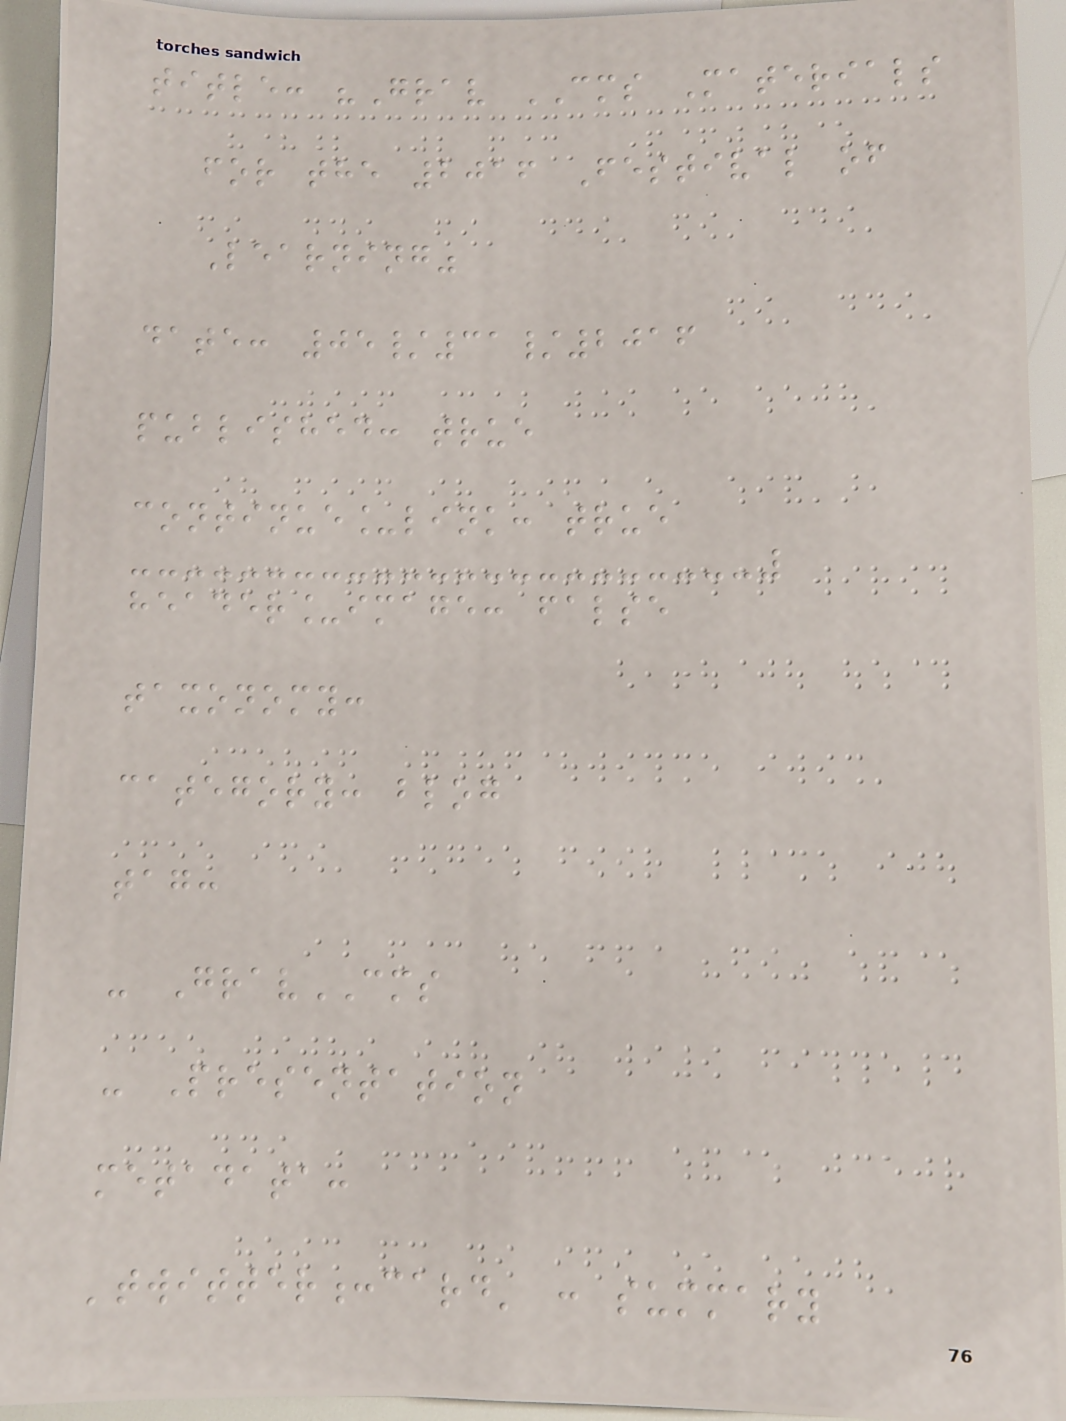title: "Grav CMS Materials
for the 2016 Festival of
Learning"
date: 05/31/2016
published: true
continue_link: true
header_image: false
taxonomy:
category: blog
tag:
- GravCMS
- Presentation
metadata:
'twitter:card' : summary
